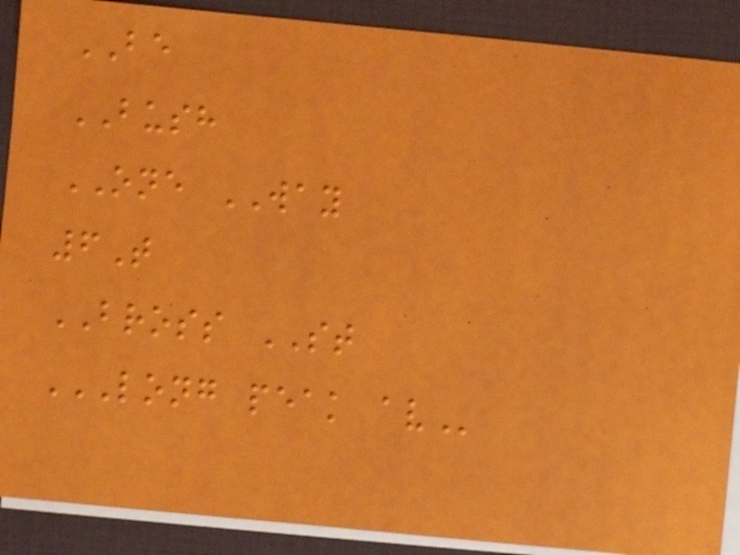BE
BUSH
ONE WAY
6T
BROSS ST
LONG PEAK AV
